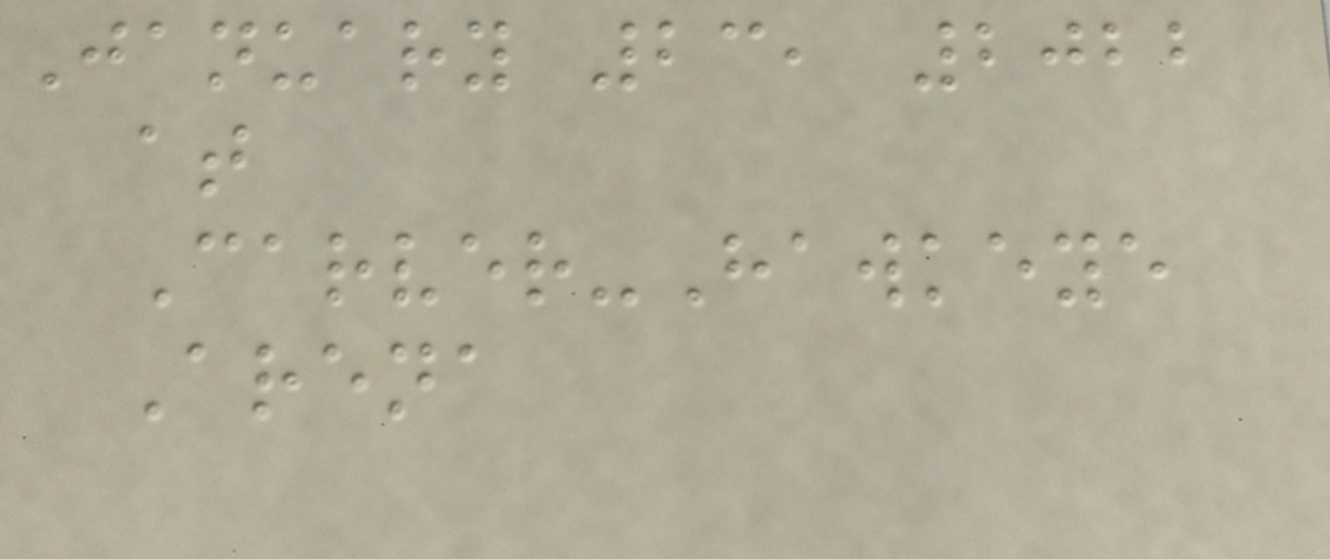January 23, 2022
at
Carver-Hawkeye
Arena
